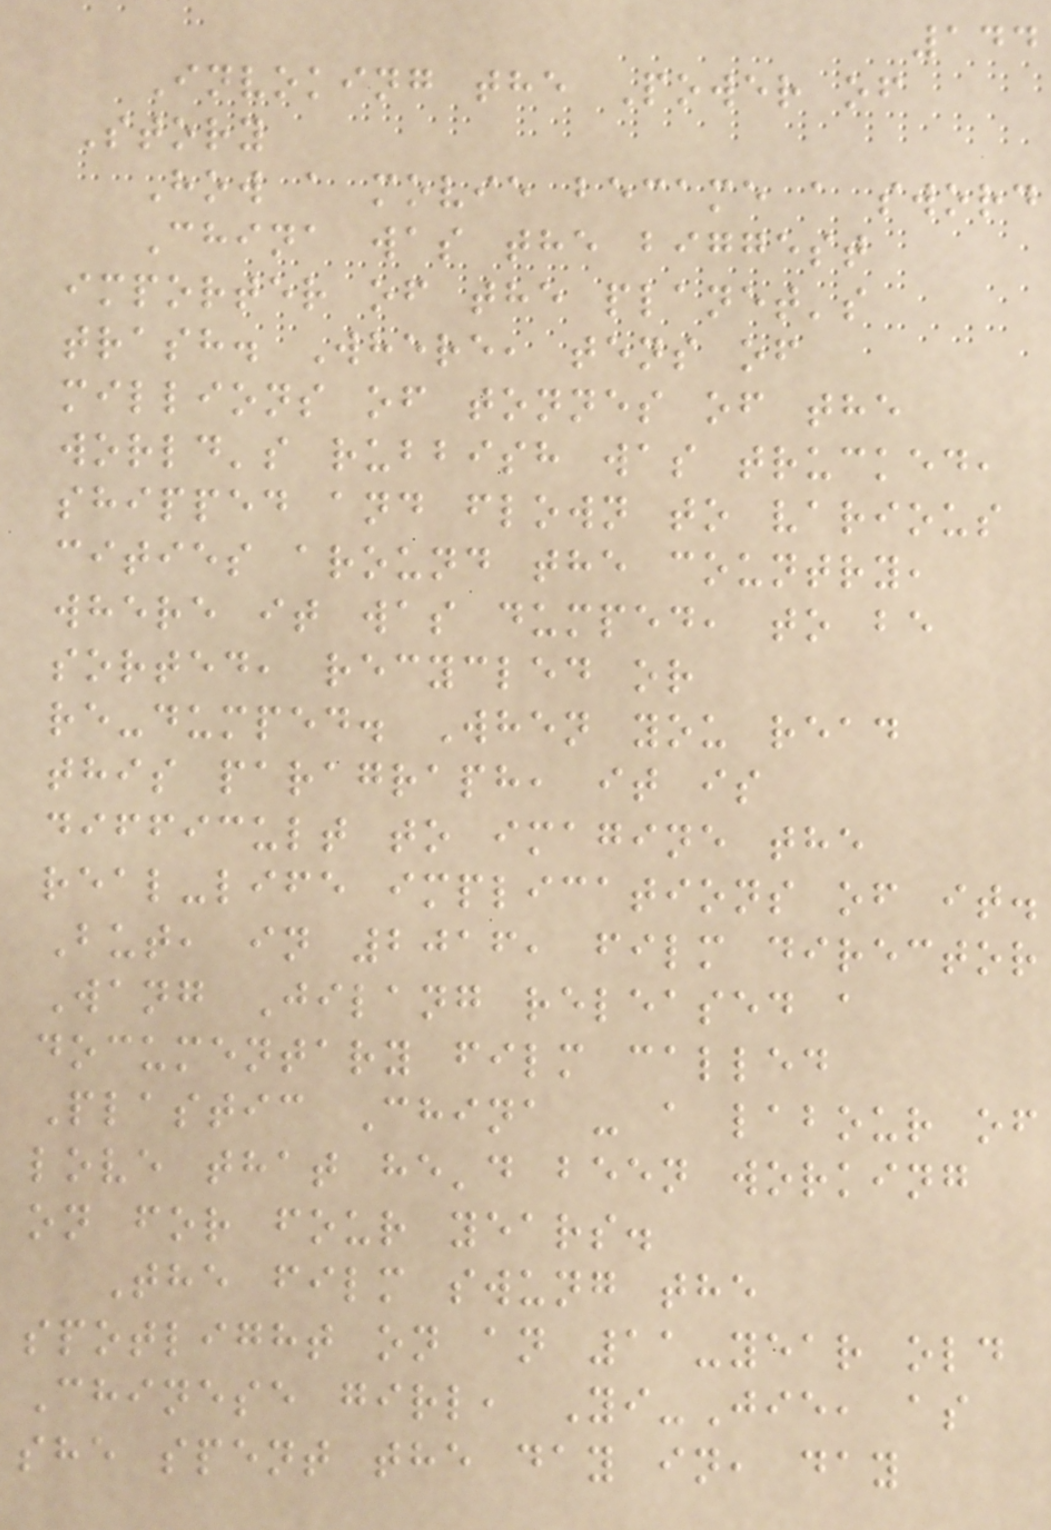144
Invoking the Power of
Story
How a movie became a sword
China was the biggest
importer of the planet's
trash. Where, tens of
millions of tonnes of the
world's rubbish was trucked,
shipped and flown to various
cities around the country,
where it was dumped, to be
sorted, recycled or
re-dumped. When you read
this paragraph, it is
difficult to imagine the
real-life implications of it.
But, in 2016, film director
Wang Jilang released a
documentary film called
Plastic China - a labour of
love that he'd been working
on for four years.
The film swung the
spotlight on an 11-year old
Chinese girl, Yi-Jie, as
she spent the day in, day
